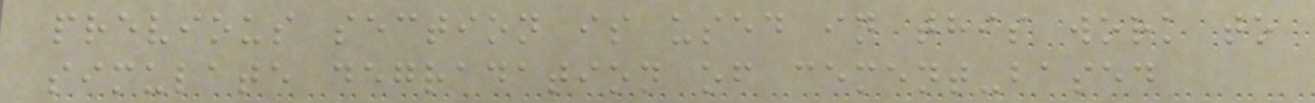previous section is used in this work to
simulate degradation of cement-based
